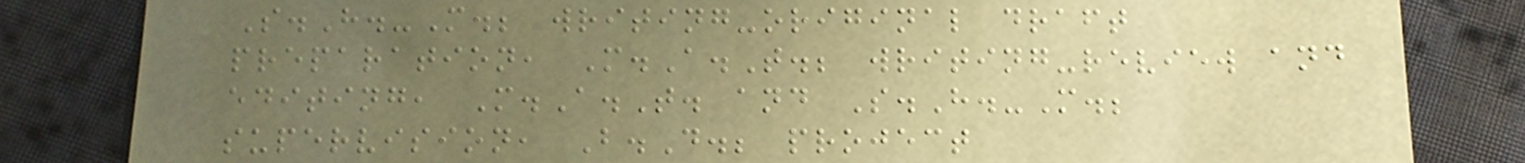S.H.-M.; writing-original draft
preparation, M.A.T.; writing-review and
editing, M.A.T. and S.H.-M.;
supervision, B.D.; project
